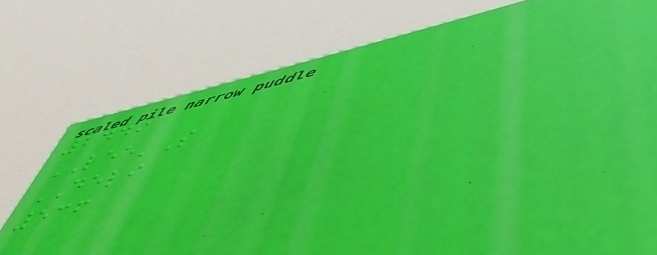2449
LEE'S
DELI
536
